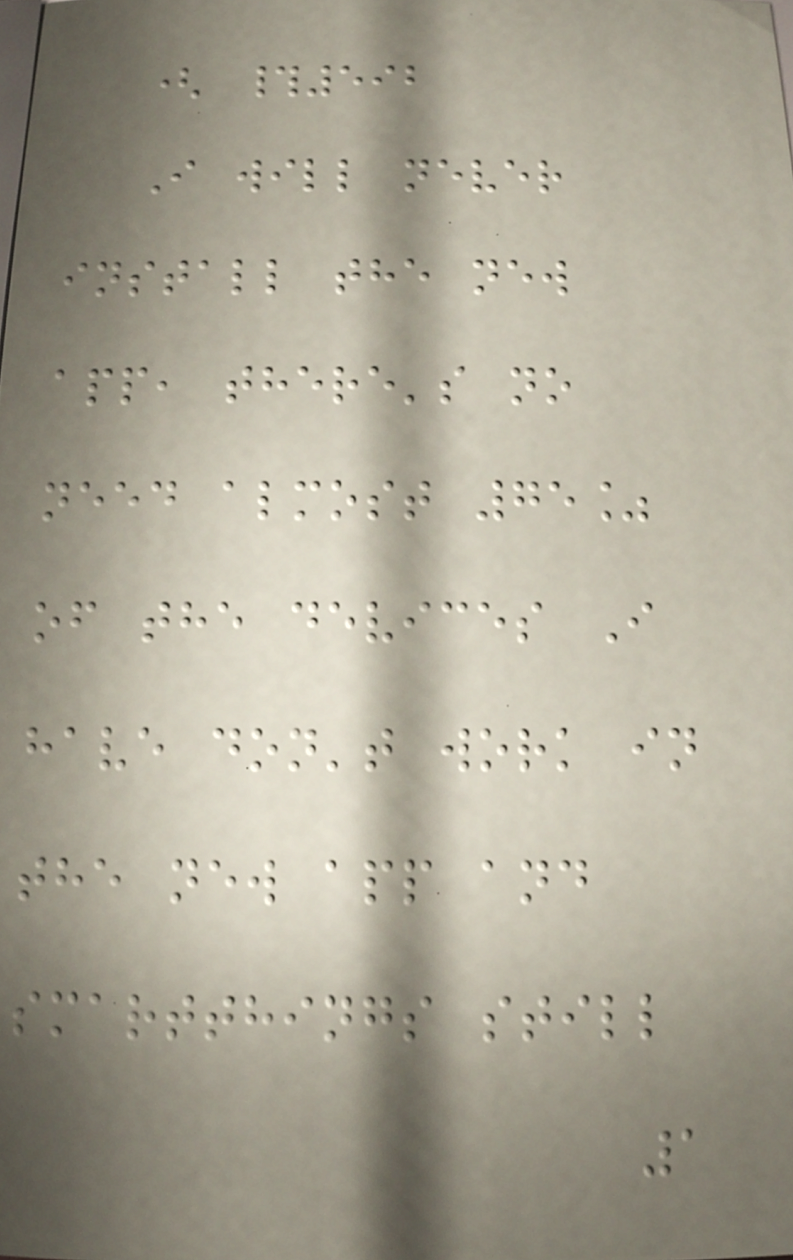( #592
I will never
install the new
app, there's no
need almost 75%
of the devices I
have don't work in
the new app and
smartthings still
1
